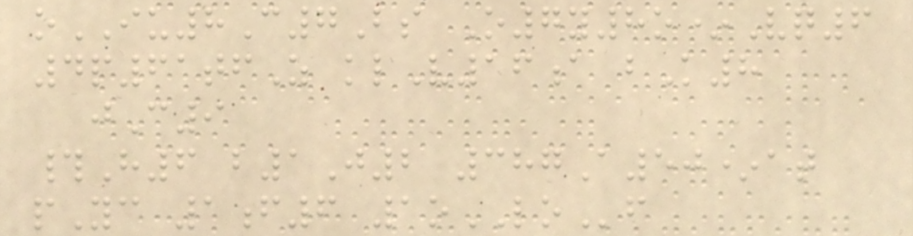oIU8C7Bs O7y8o*Vq6
4p61tfZ klV16a bK8
jC9
#H6 b1J2 387A50*at
pYc 1f6 1oLOf
